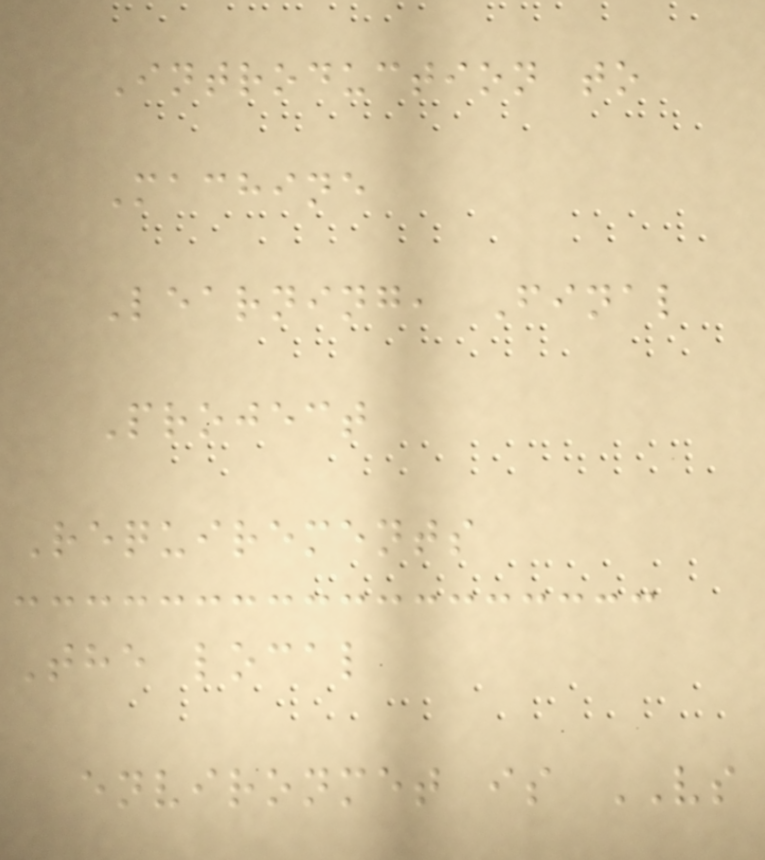Introduction to
Machine
Learning, Final
Project
Requirements
The local
environmet is VS
